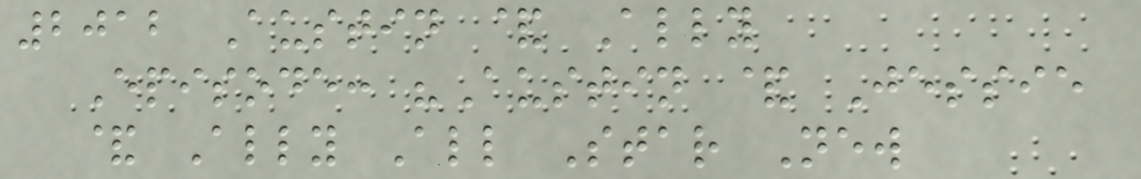2012 Austin & Ally
Episode: "Austin & Jessie
& Ally All Star New
